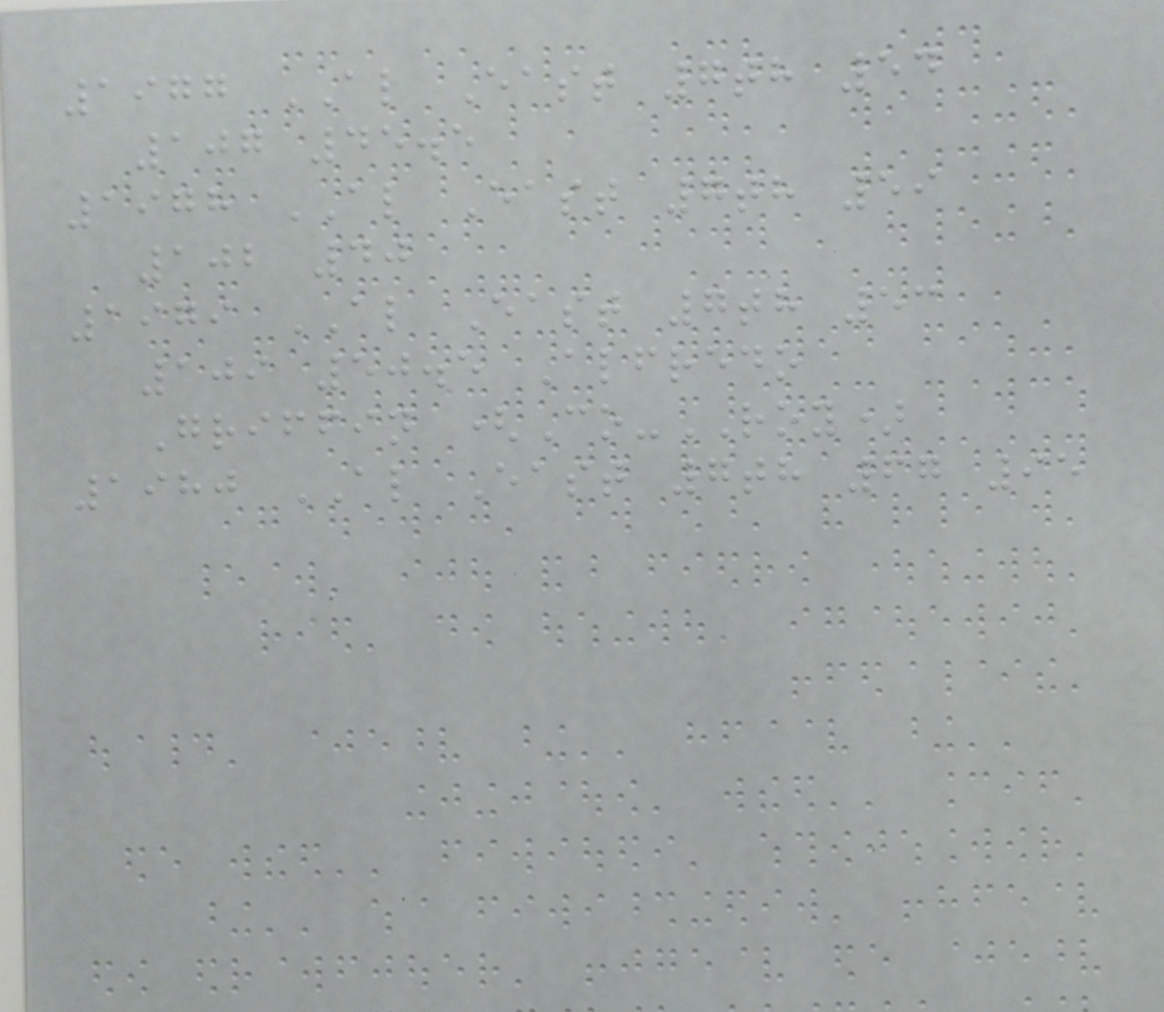1977 AL East 7th 54
107 45.5
1978 AL East 7th 59
102 40
1979 AL East 7th 53
109 50.5 Alfredo
Griffin (Co-ROY)
1980 AL East 7th 67 95
